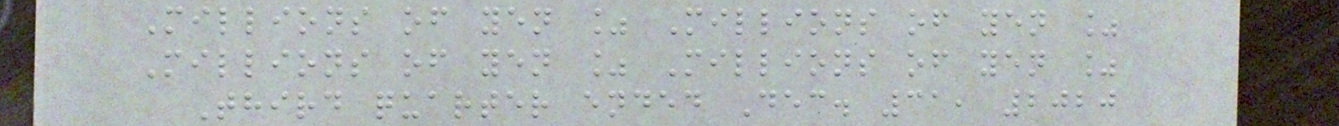Millions of yen % Millions of yen %
Millions of yen % Millions of yen %
Third quarter ended Dec. 31, 2020
